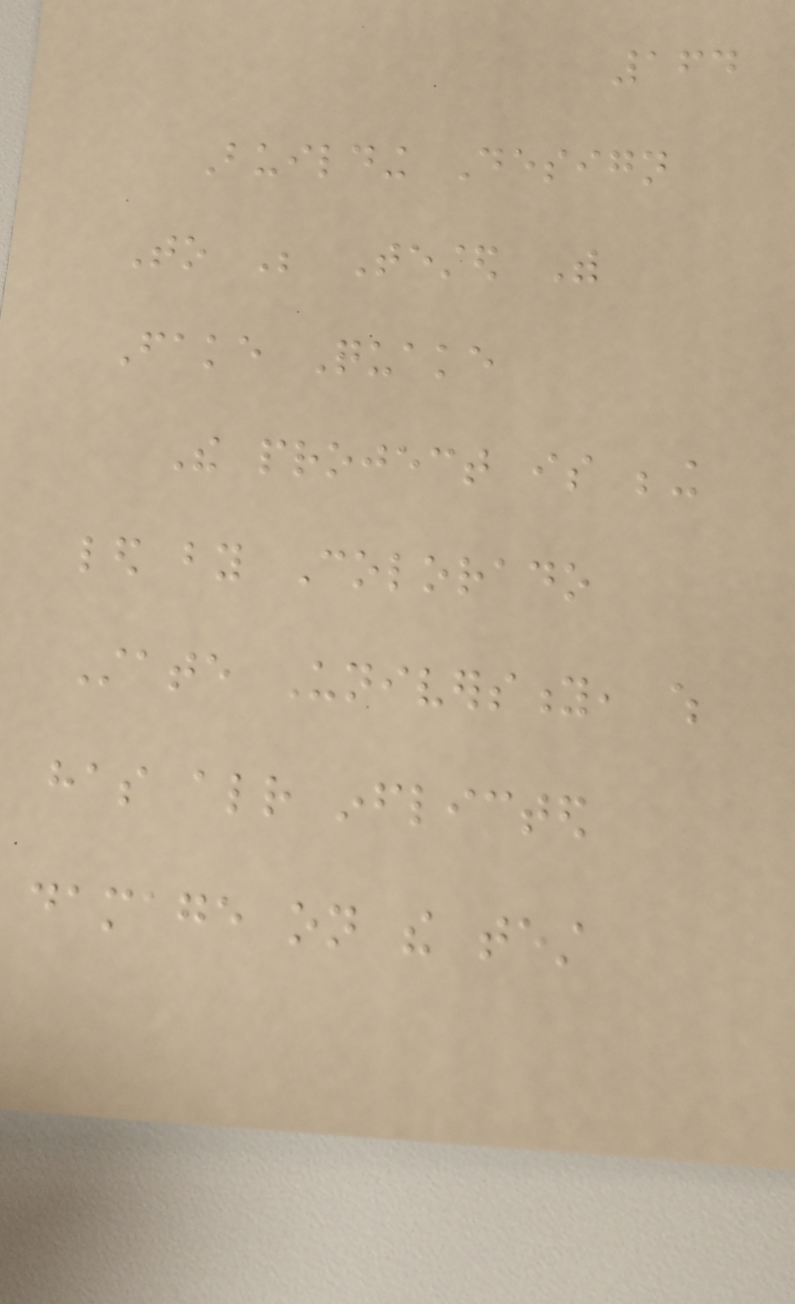164
Building Design
To Be Tested With
Fake Quake
The project is being
led by Colorado
State University, which
has already inflicted
damage on the test
